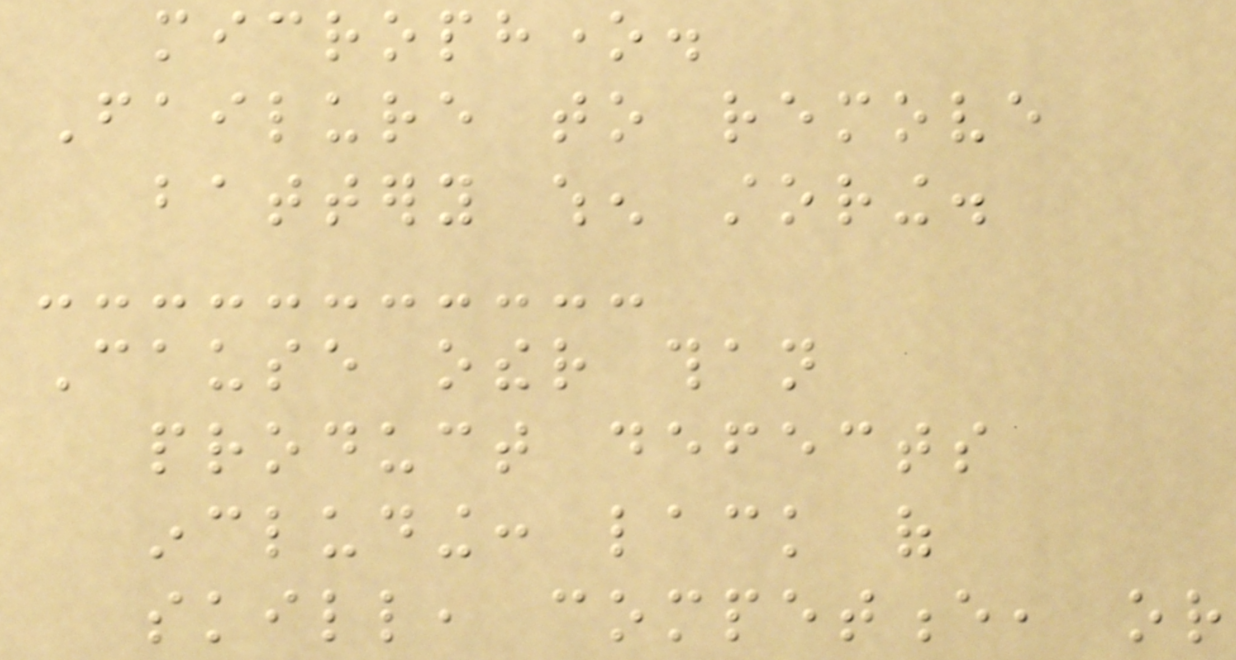microphone.
Failure to remove
battery when storing.
Cause other than
product defects
including: lack of
skill, competence, or
